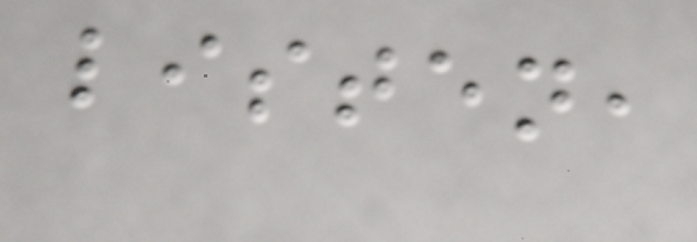listen,
